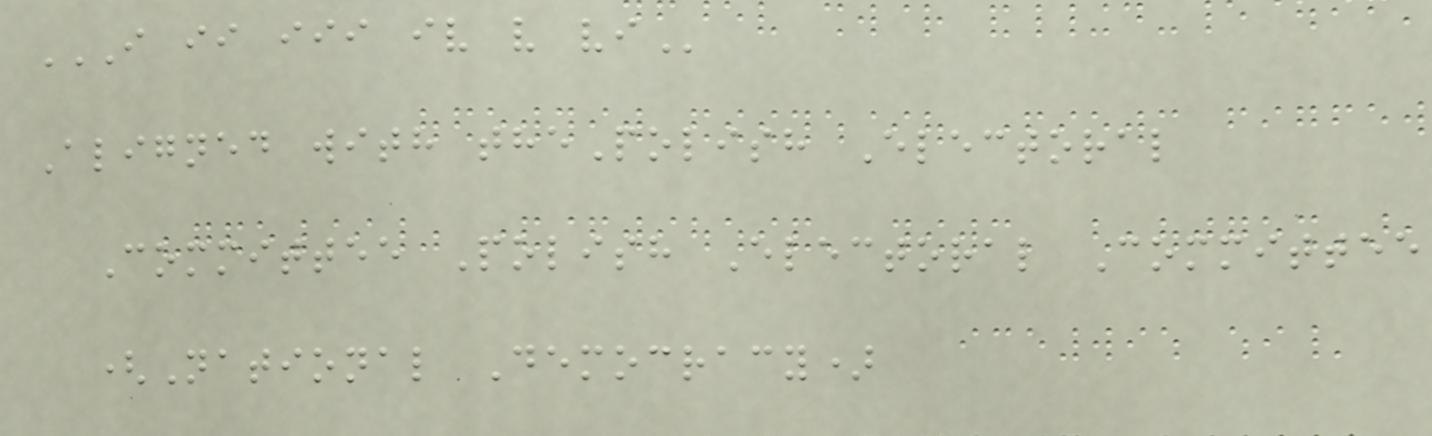I II III IV V VI
Aligned with thePolish Electoral
Committee Polish Electoral Committee
(National Democracy)
